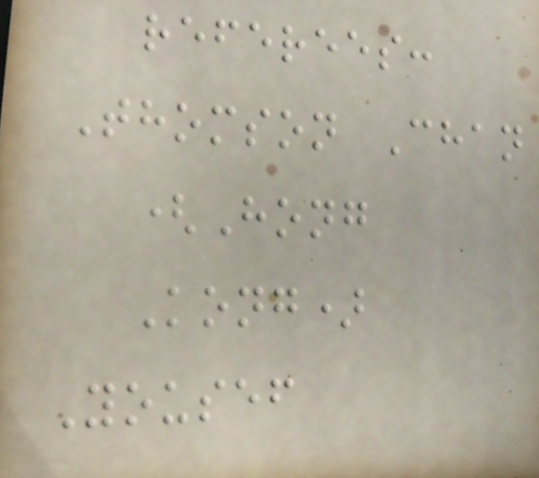referees:
Thomson Chan
(Hong
Kong)
Yousef
